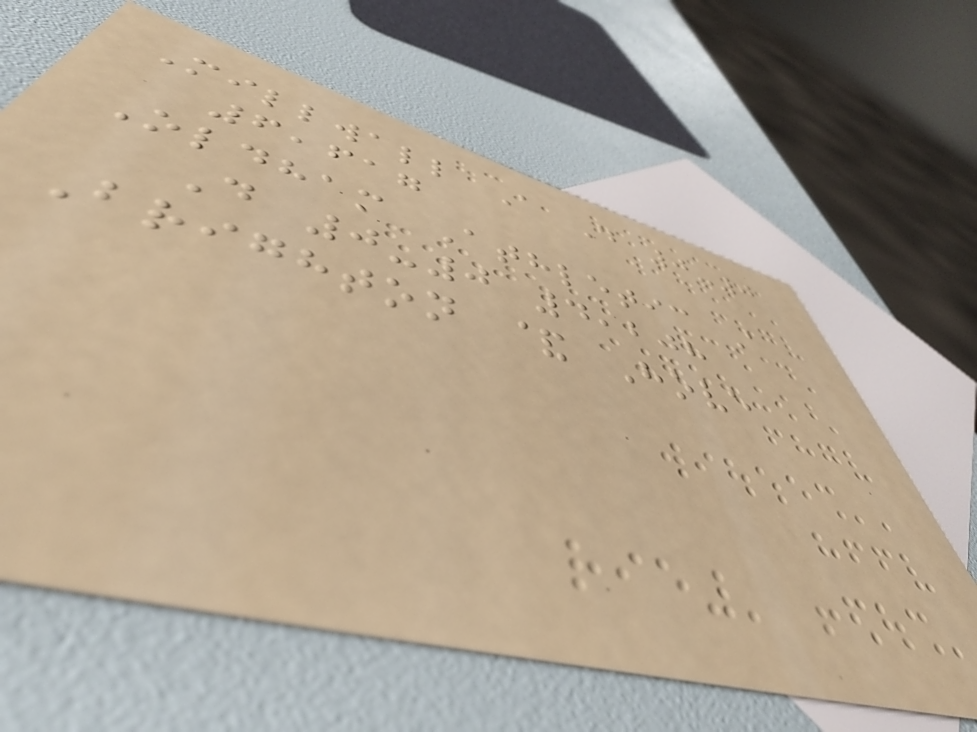Millwall A D 0-0
6,617
Oldham Athletic A
D 0-0 4,208
Brighton & Hove
